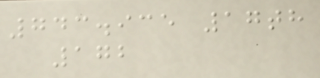743.935 17th
172
